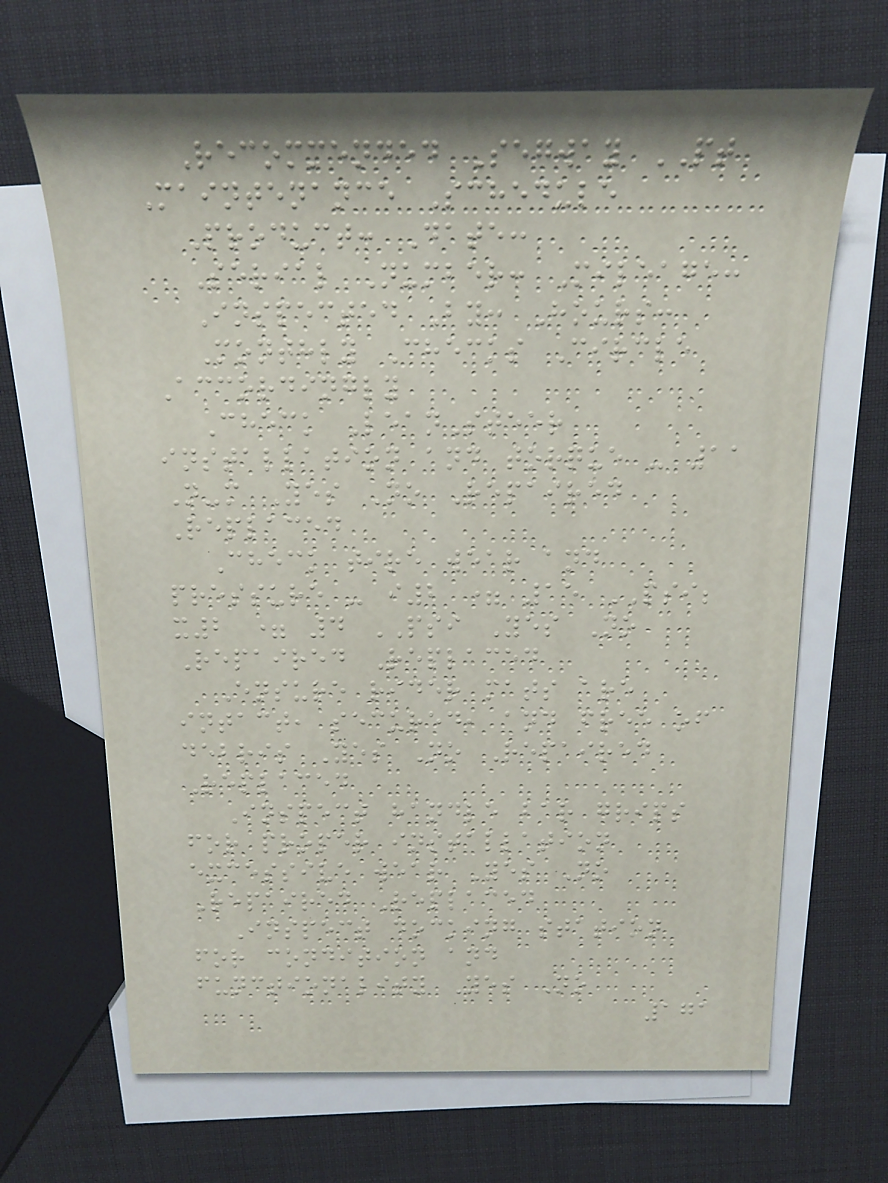Recommended Segway PT
Maintenance Schedule
Product: Date:
Serial Number: Mileage:
Inspected By: Hours:
Monthly Checks Circle
Accordingly
Check LeanSteer
installation and torque - 11
N-m Yes No Repaired
Replaced
Check tire wear and
pressure - i2 = 15 PSI;
x2 = 4 PSI Yes No
Repaired Replaced
Ensure rider mats are
intact, secured, and free of
debris Yes No Repaired
Replaced
Inspect handle bar grips
for proper installation
excessive wear Yes No
Repaired Replaced
Inspect docking station
for condition and
functionality Yes No
171
